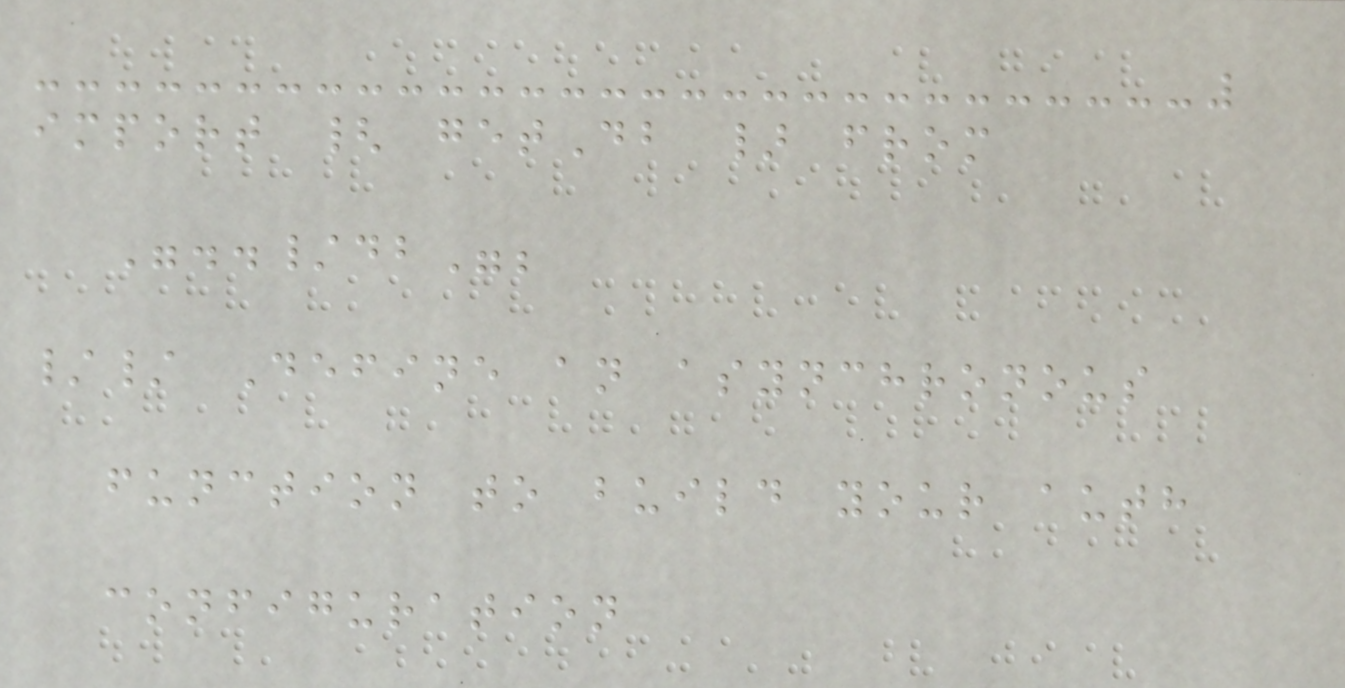import { getDb } from
"../db";
// Define an asynchronous
function to build your auth
configuration
